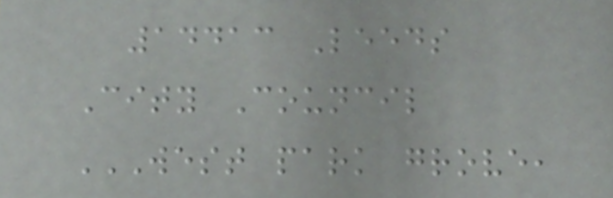14413 Leeds
City Council
WEST PARK GROVE,
